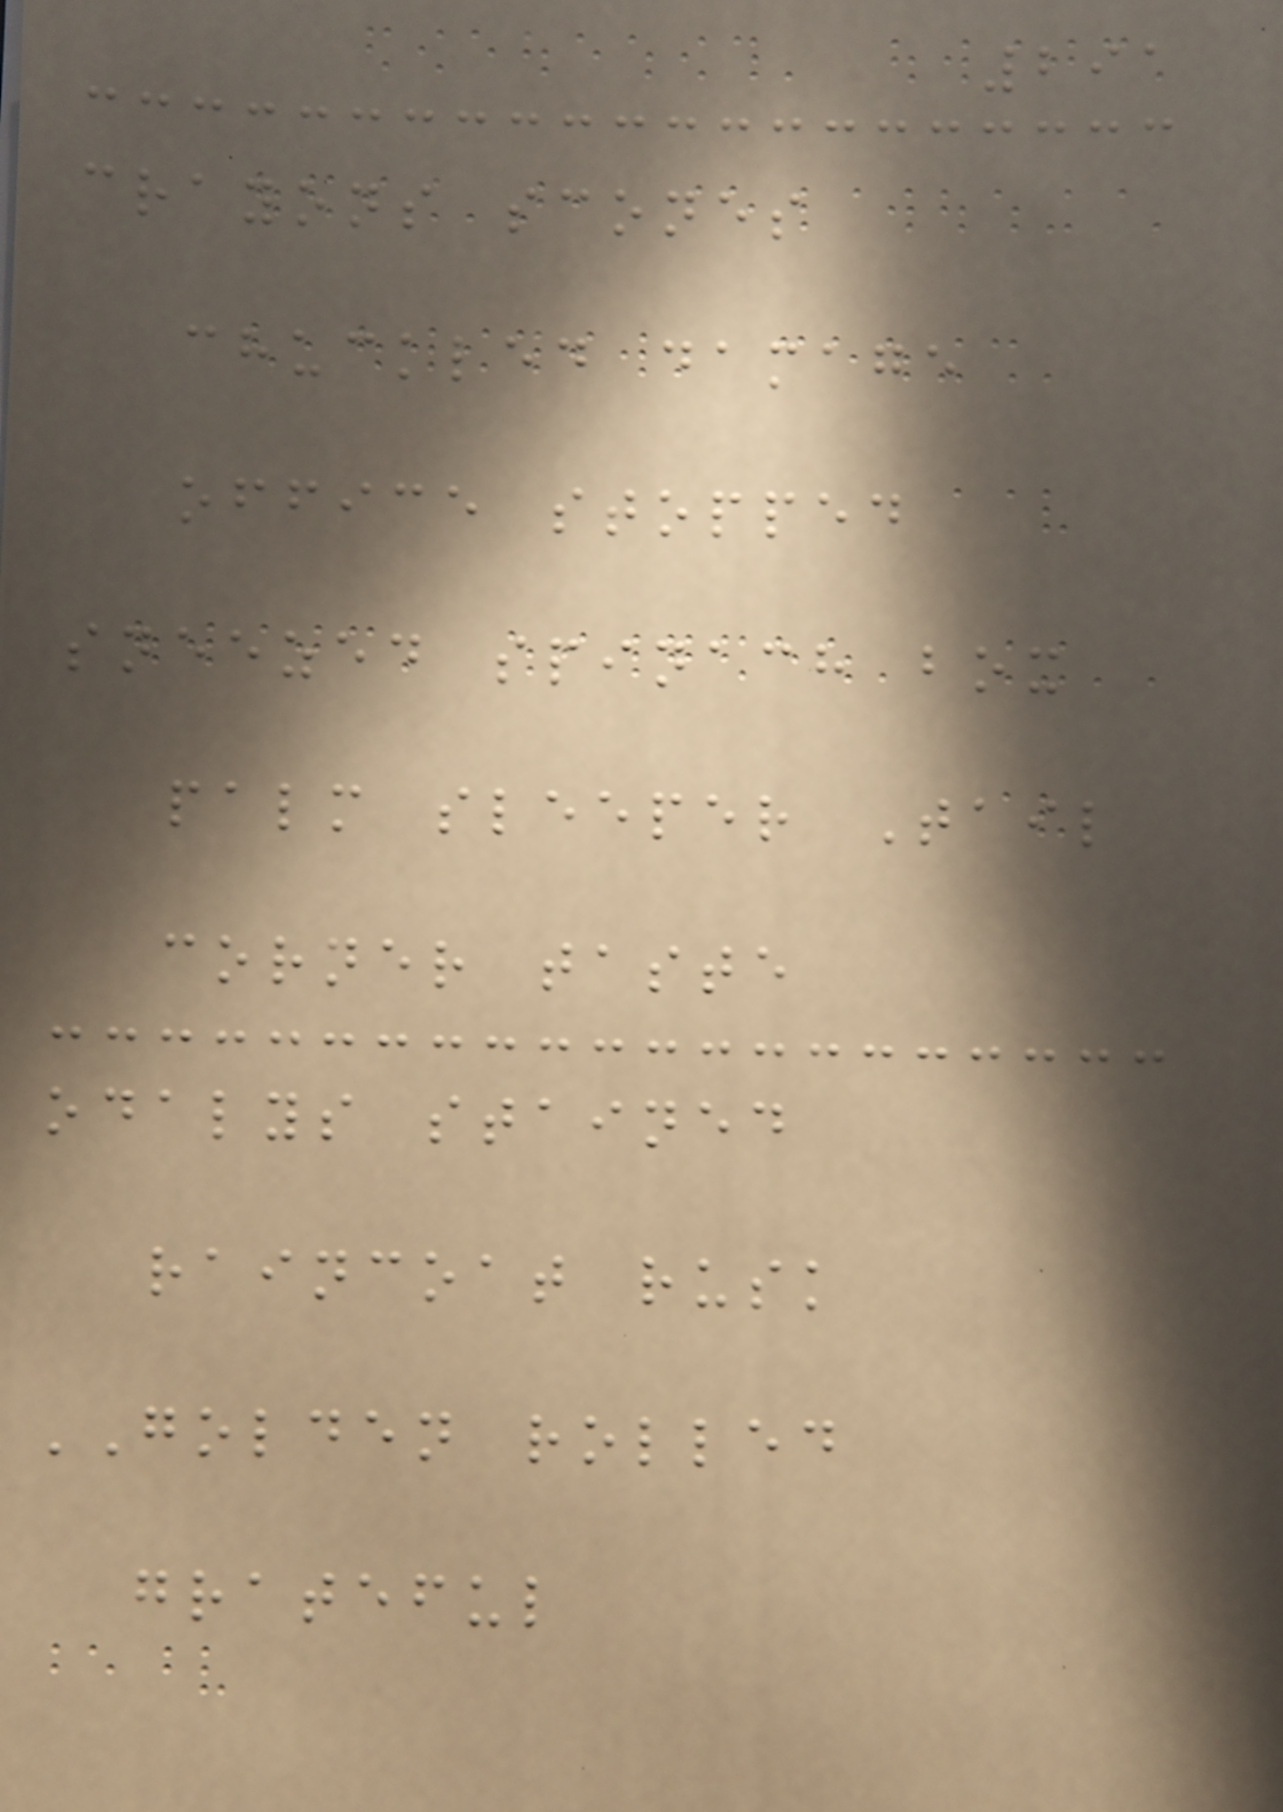291
crayons scones
chuckled damage
office stopped
sneezed spinach box
palm sleeper Tail
corner taste
odalys stained
raincoat rusk
GOLDEN rolled
grateful
